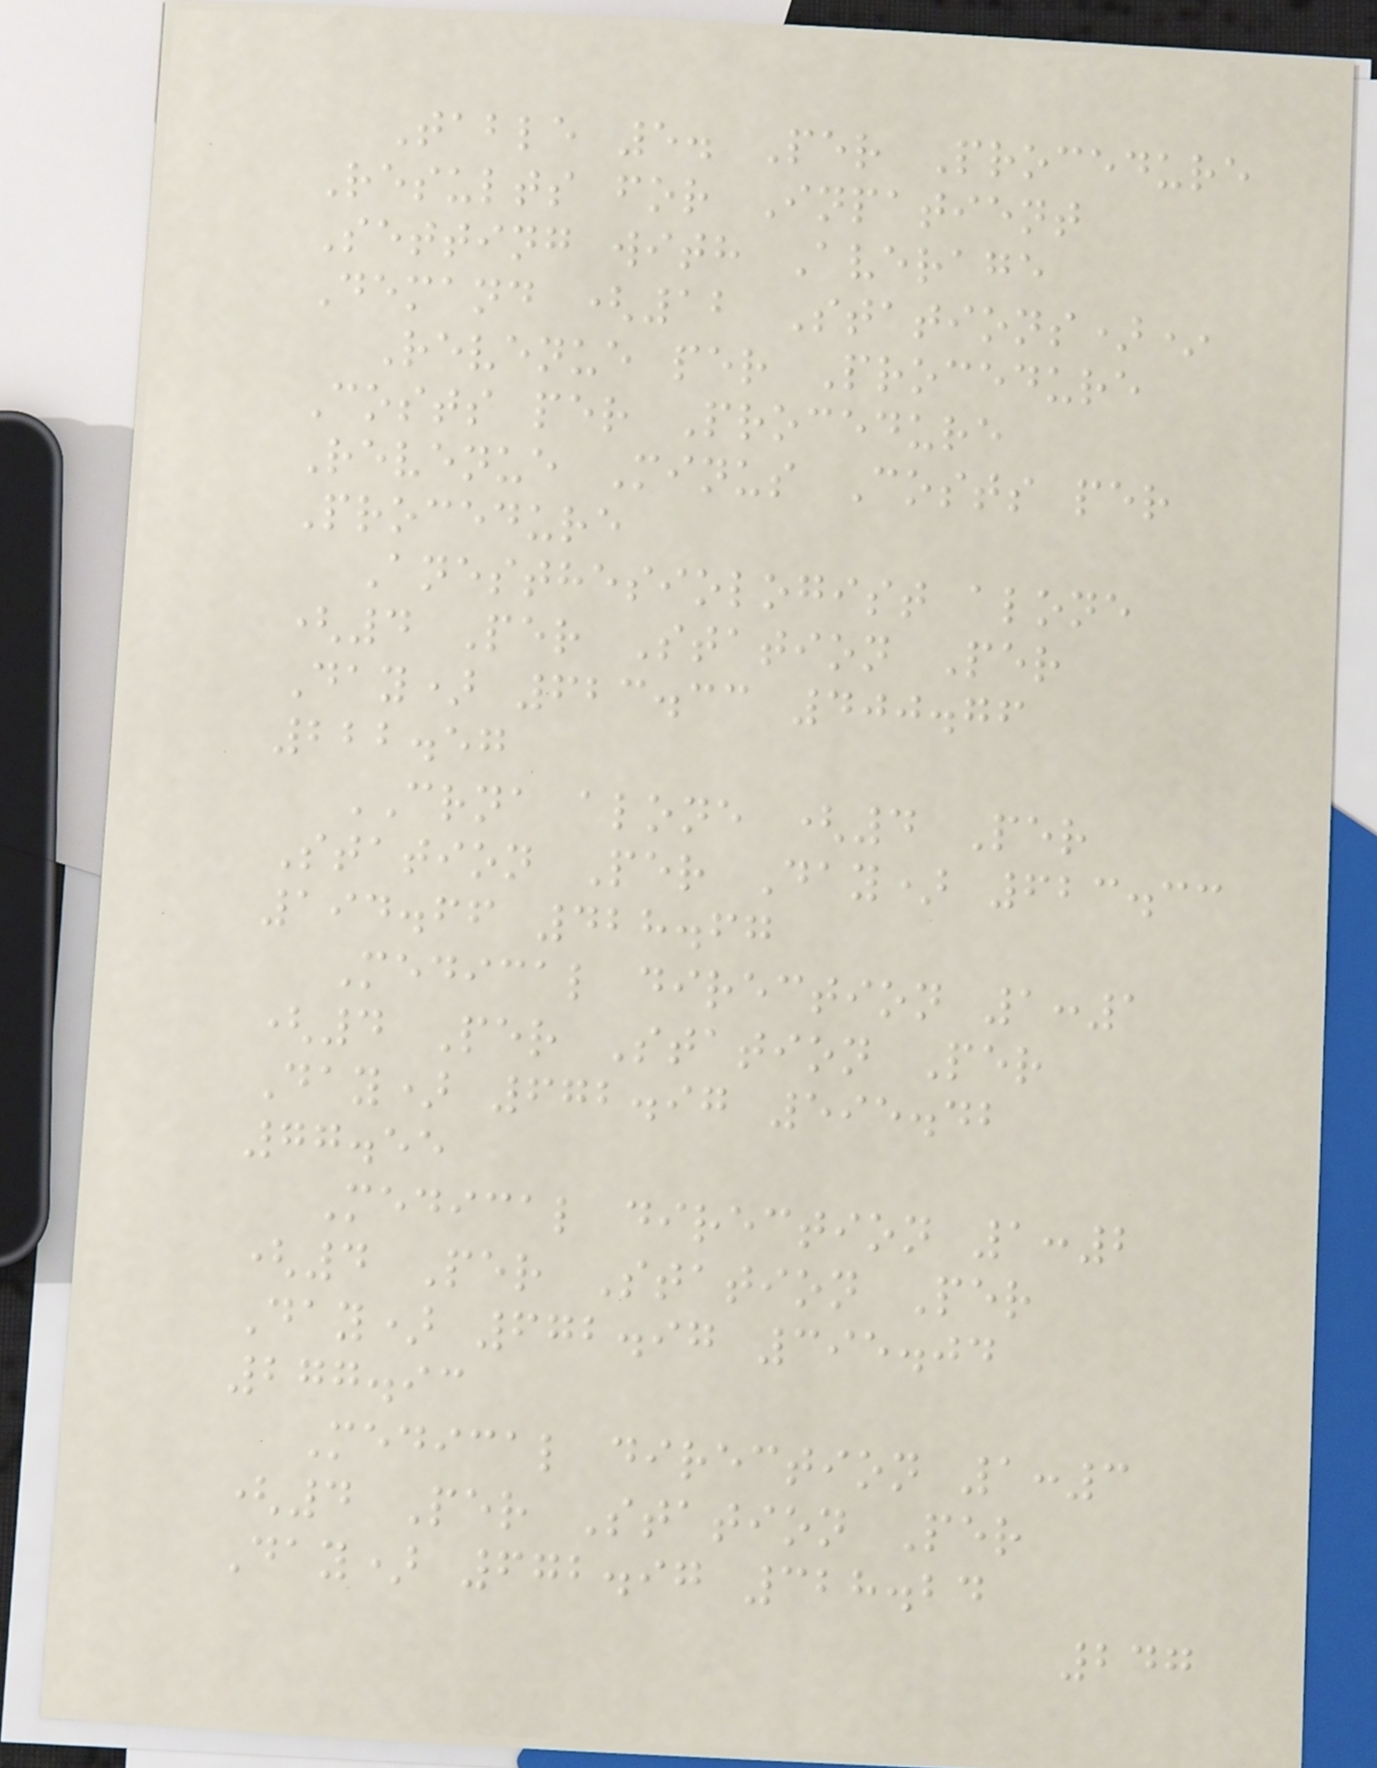Table 5. Per Procedure
Results for Inpatient
Setting with Average
Demand (12 Stations)*
Revenue per Procedure
Costs per Procedure
Revenue Minus Costs per
Procedure
Anesthesiologist alone
(4 Per Station Per
Day) 623.33 400.76
222.57
CRNA alone (4 Per
Station Per Day) 623.33
194.66 428.67
Medical direction 1:1
(4 Per Station Per
Day) 672.97 595.42
77.55
Medical direction 1:2
(4 Per Station Per
Day) 672.97 395.04
277.93
Medical direction 1:3
(4 Per Station Per
Day) 672.97 328.24
247
